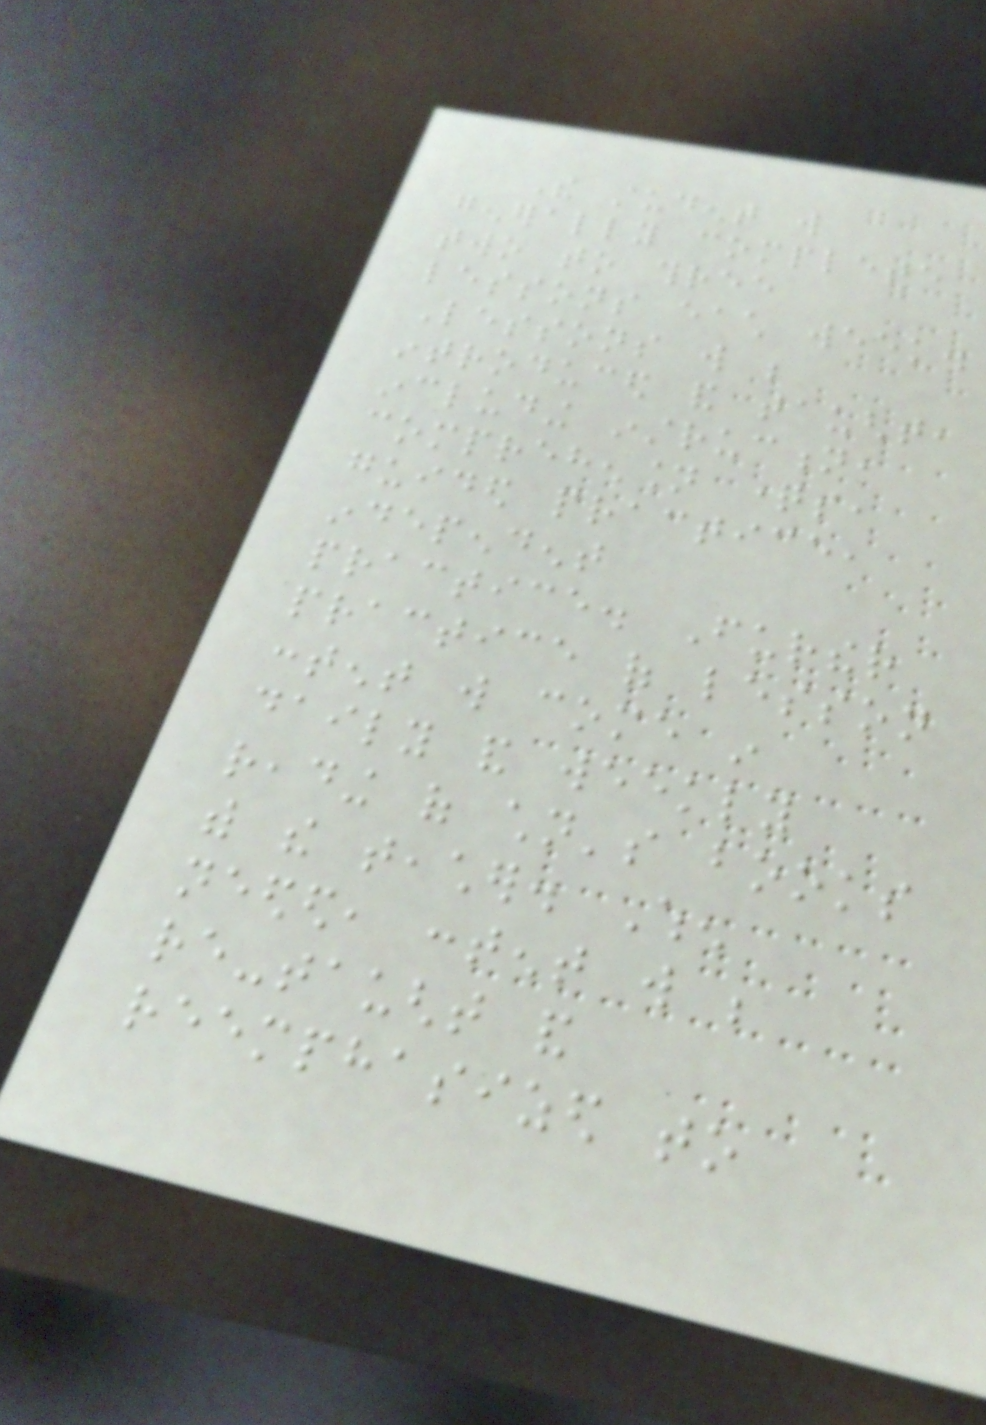The student will
generally complete
two to three
lessons each week.
Lessons will be
introduced and taught,
including instruction,
comprehension questions,
guided practice,
independent
practice. Further
practice of lesson
content will come in
daily and weekly
reading of children's books
with the teacher. When
needed, content will be
re-taught and
reemphasized to
